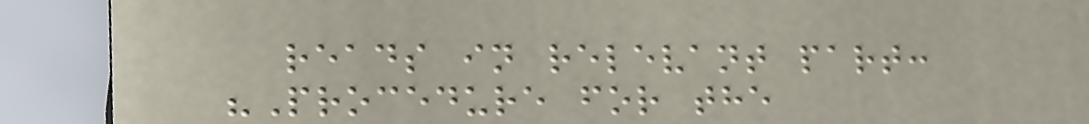reads in relevant part:
"Procedure for the
